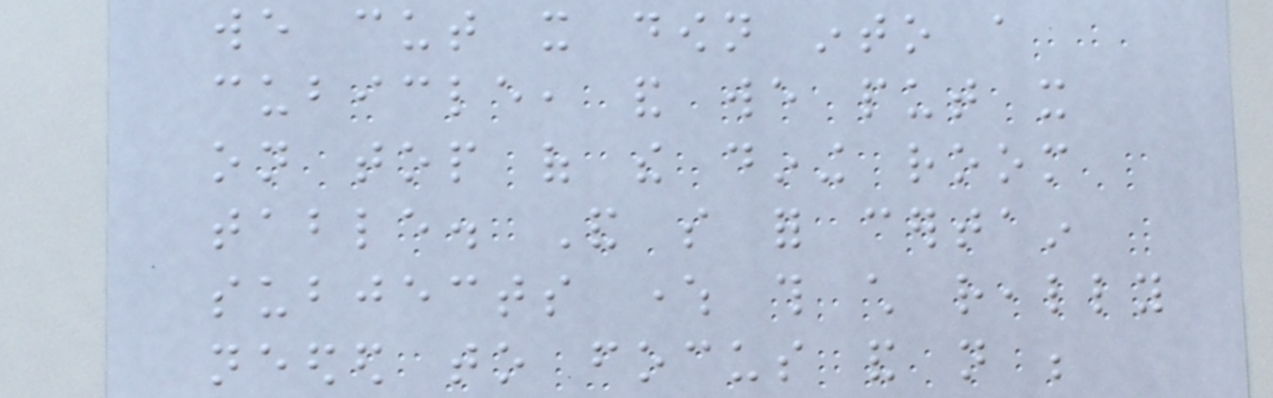we cut it down into a
cubicle, and we put it
on top of the dining room
table. And so for certain
subjects where this child really
needed to focus and not be
